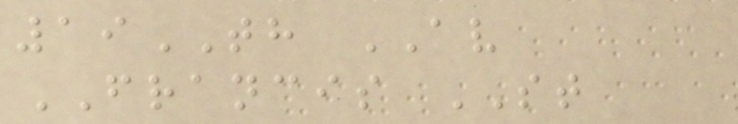19TH AV
FRANCIS ST
